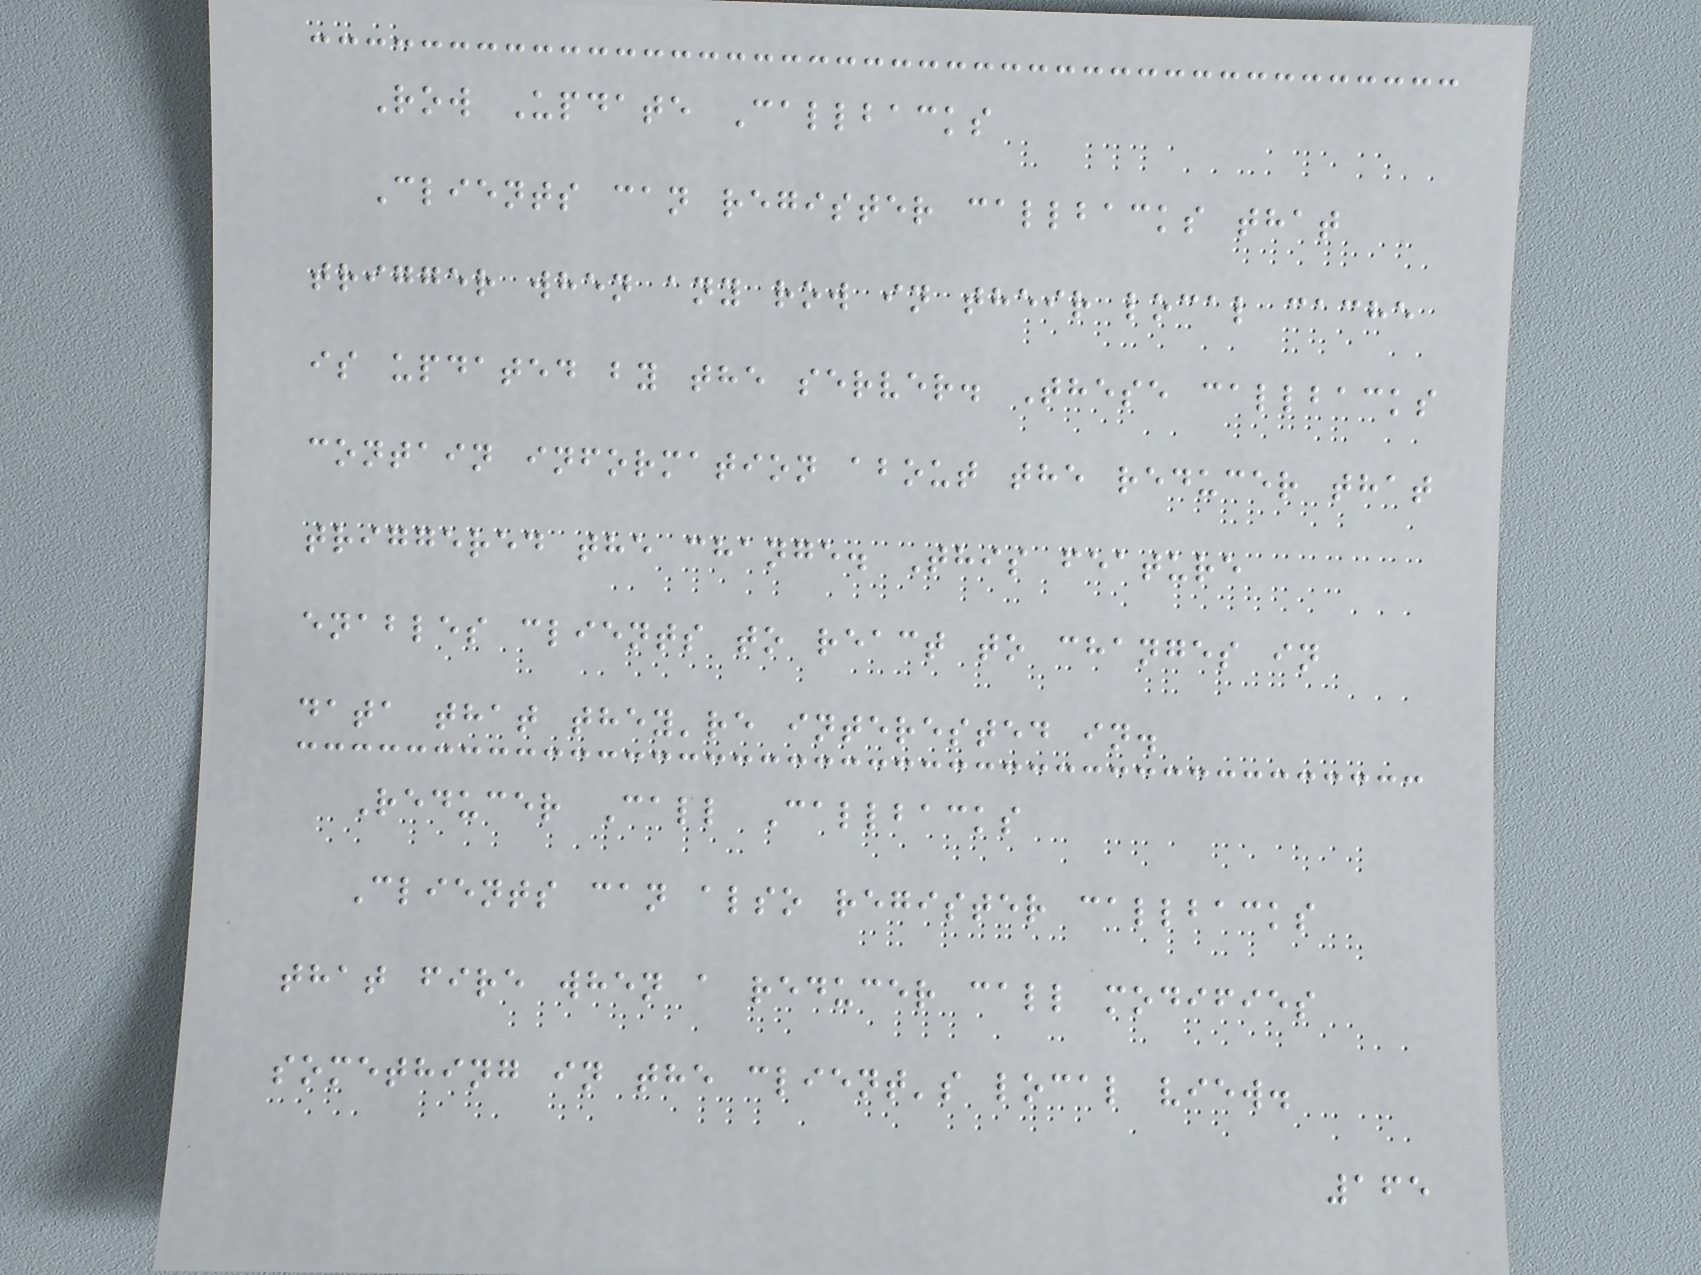Row Update Callbacks
Clients can register callbacks that
trigger when any row in their local cache
is updated by the server. These callbacks
contain information about the reducer that
triggered the change. This feature
enables clients to react to changes in
data that they're interested in.
Reducer Call Callbacks
Clients can also register callbacks
that fire when a reducer call modifies
something in the client's local view.
165
